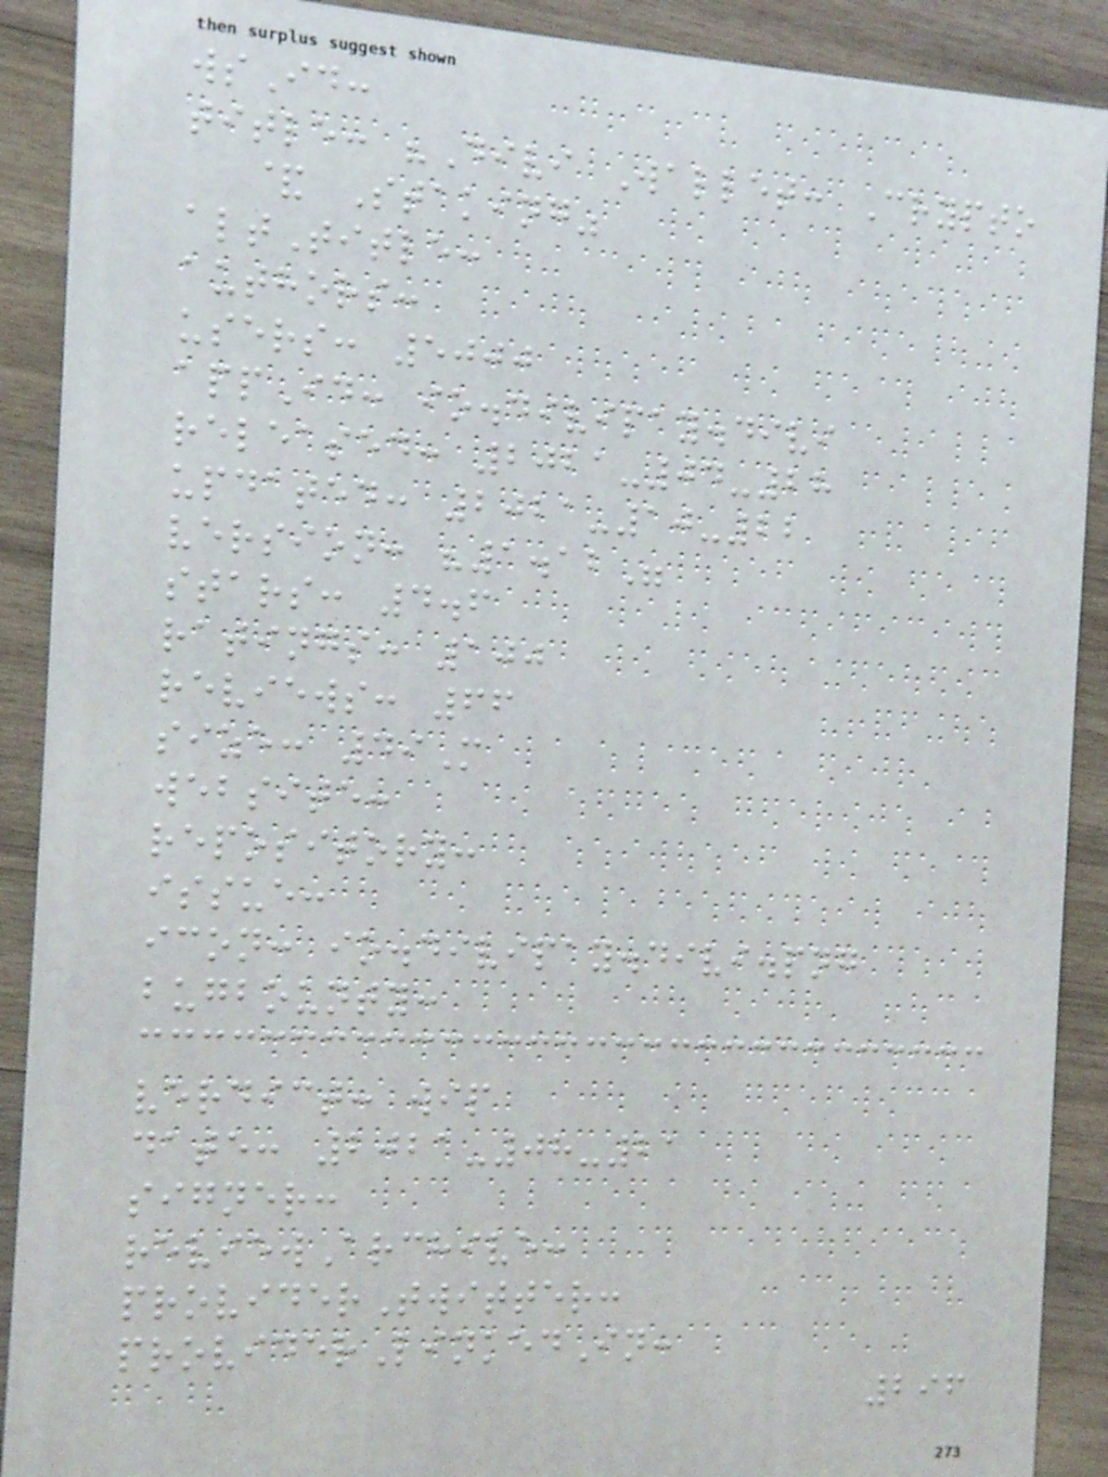wsId:
title: "Divi Wallet: Crypto
& Staking"
altTitle:
authors:
users: 5000
appId: io.divipay.divi
released: 2021-04-28
updated: 2021-10-22
version: "1.12"
stars: 4.6
ratings: 100
reviews: 66
size: 49M
website:
repository:
issue:
icon: io.divipay.divi.png
bugbounty:
verdict: wip
date: 2021-08-21
signer:
reviewArchive:
providerTwitter:
providerLinkedIn:
296
